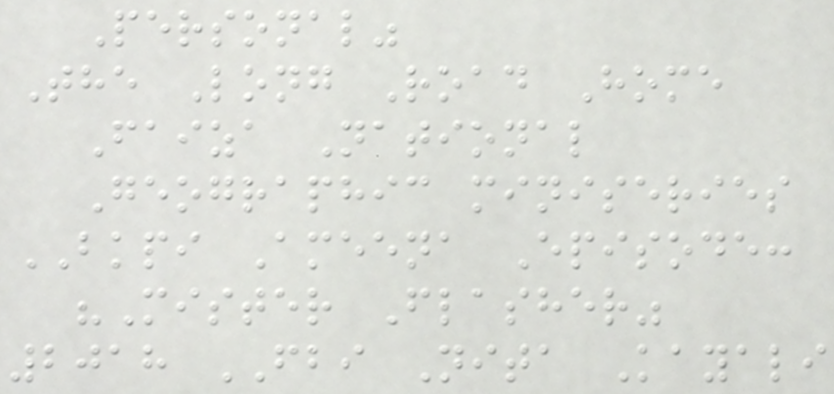Personal"
The Long Road Home
Faiza National
Geographic miniseries
BKPI Ameena Episode:
"Mister Flasher"
2018 FBI Nita Kayali
